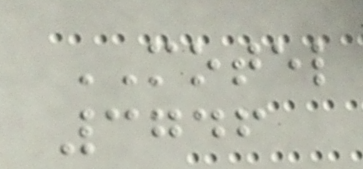MOTEL
3746
